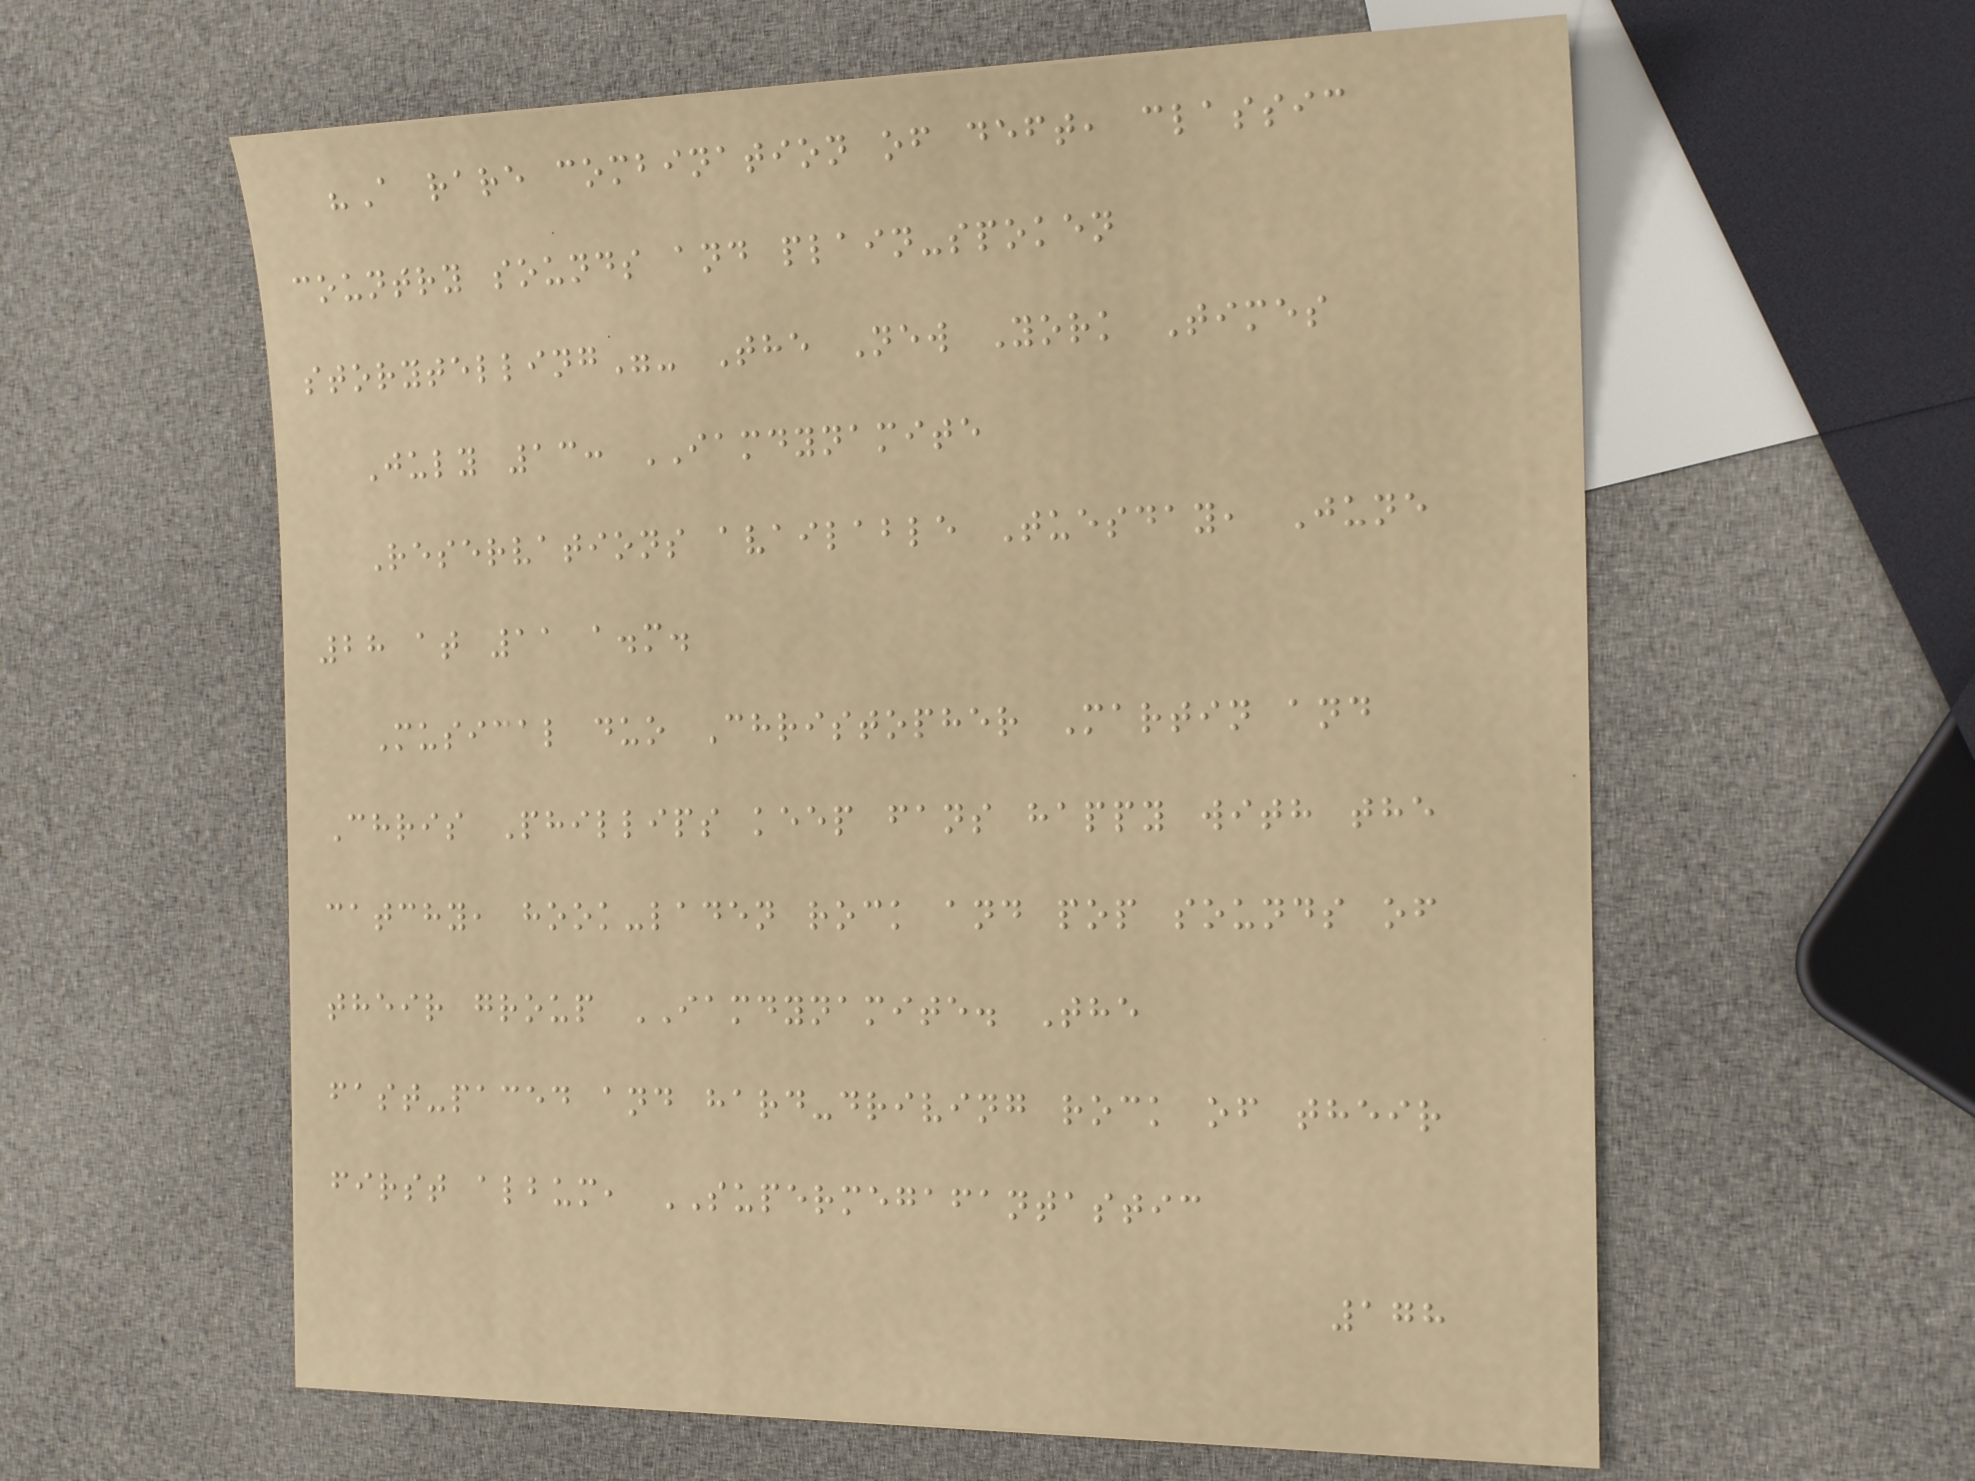"A rare combination of deft, classic
country sounds and plain-spoken
storytelling"- The New York Times
July 13: IAMDYNAMITE
Reservations available Tuesday, June
28 at 11 a.m.
Musical duo Christopher Martin and
Chris Phillips keep fans happy with the
catchy, hook-laden rock and pop sounds of
their group IAMDYNAMITE. The
fast-paced and hard-driving rock of their
first album, SUPERMEGAFANTASTIC
178
